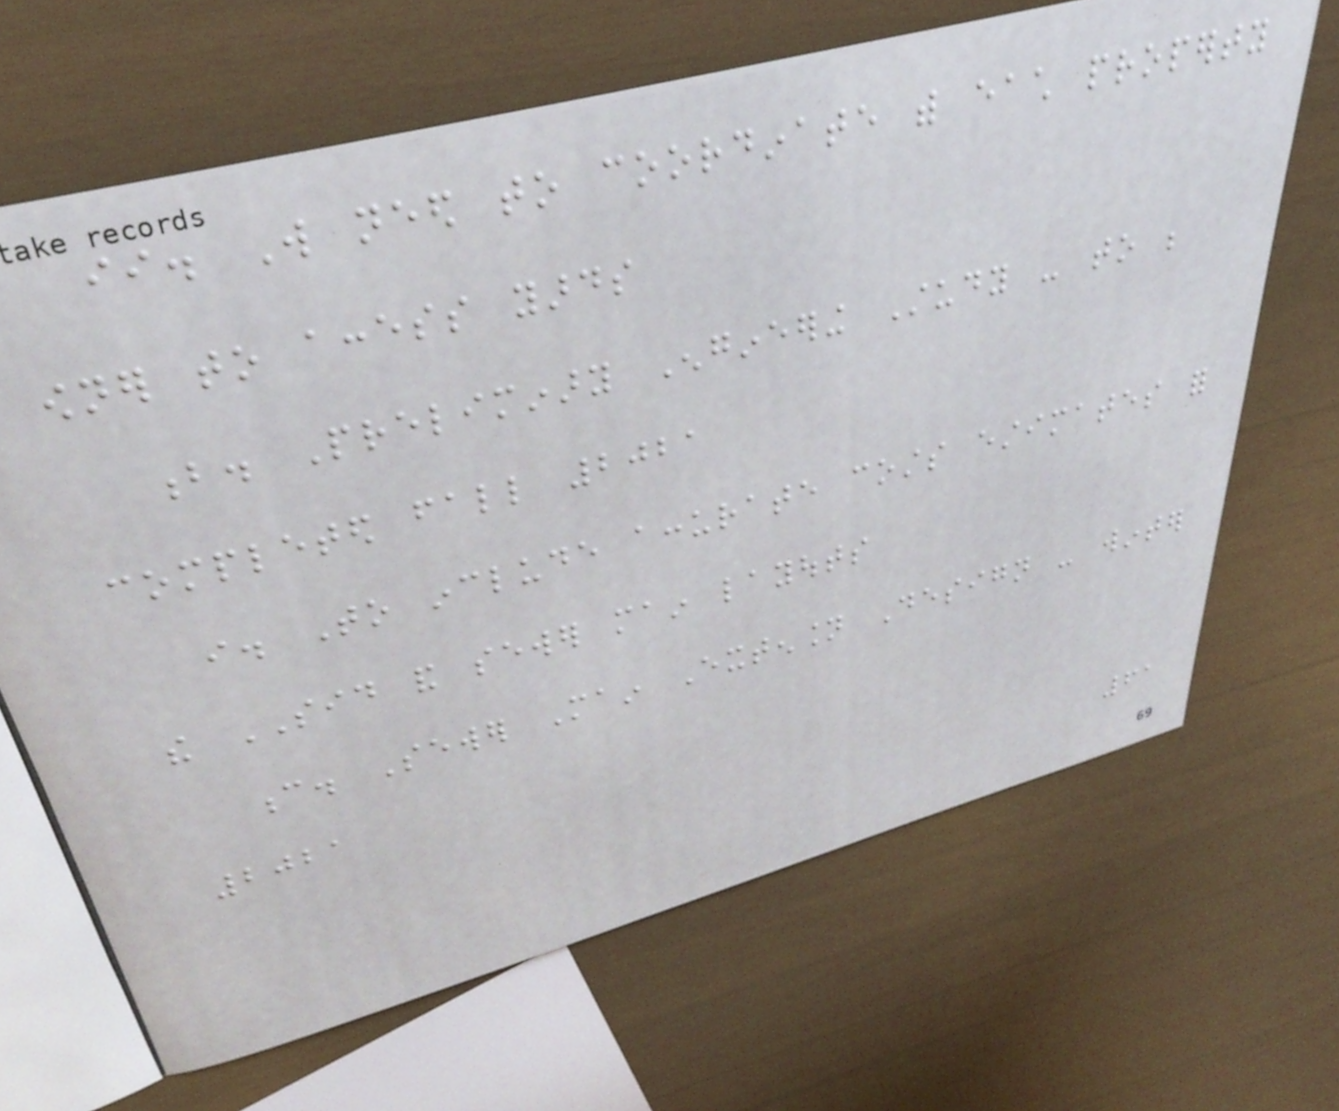ii. Will need to coordinate with each property
owner to access yards
b. Preliminary Engineering Study - to be
completed fall 2021
i. To include accurate costs estimates for
the SID and sewer main layouts
c. Sewer Main Extension Design - winter
2021
61
